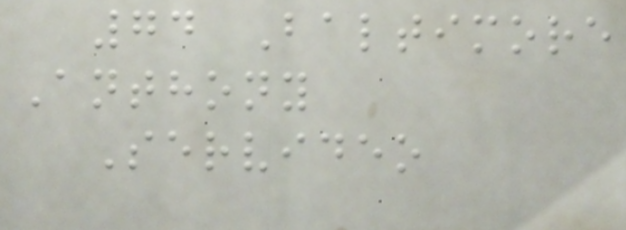74 Baltimore
Anthony
Servideo
